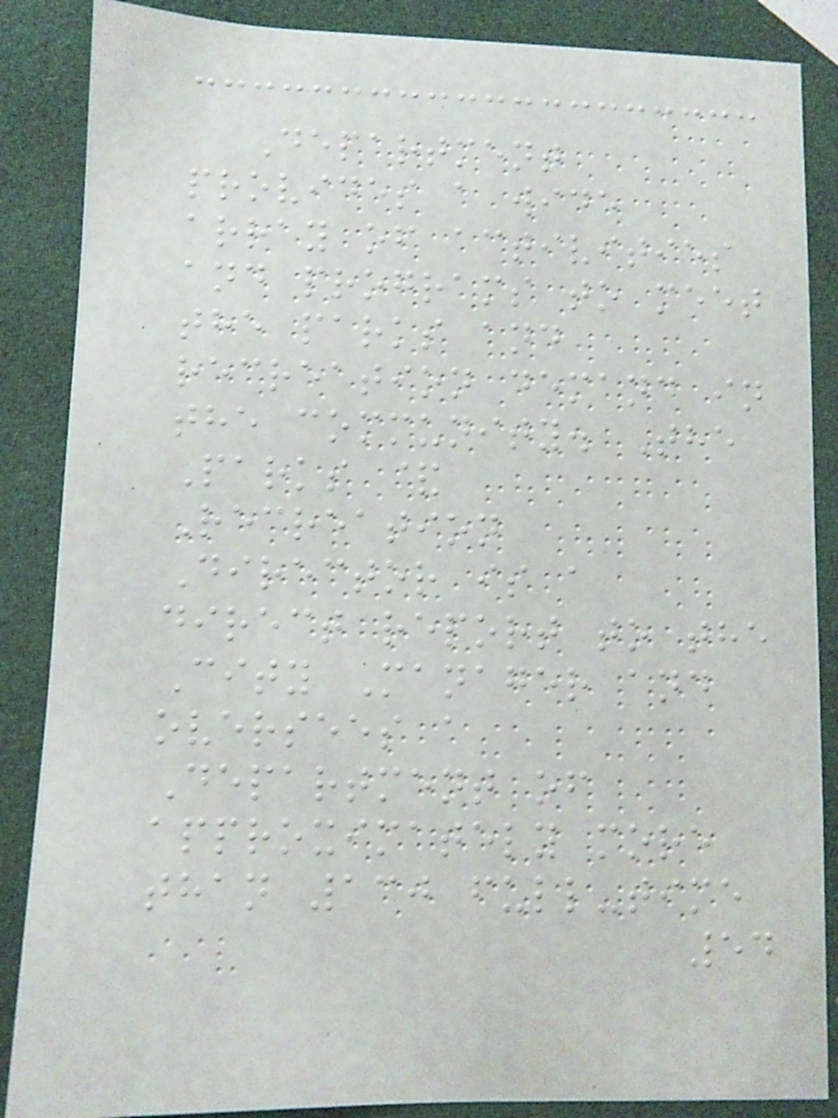Department
provides a wide
array of activities
and programs to meet
the parks and
recreation demand in
the community. The
Parks &
Recreation
Director is a
direct report to the
City Manager and
oversees a
Department of
approximately more
than 130 full-time
54
